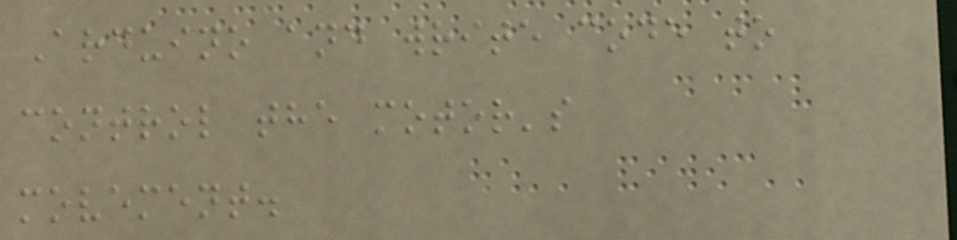Arduino and write code to
control the motor's
movement.
